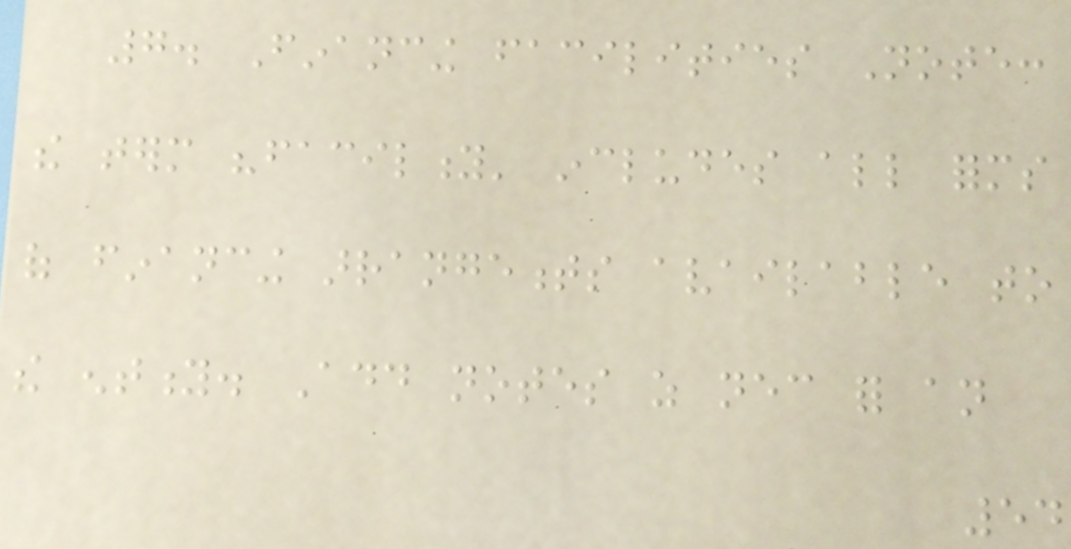7. Financing facilities Note:
the term "facility' includes all forms
of financing arrangements available to
the entity. Add notes as necessary for an
54
